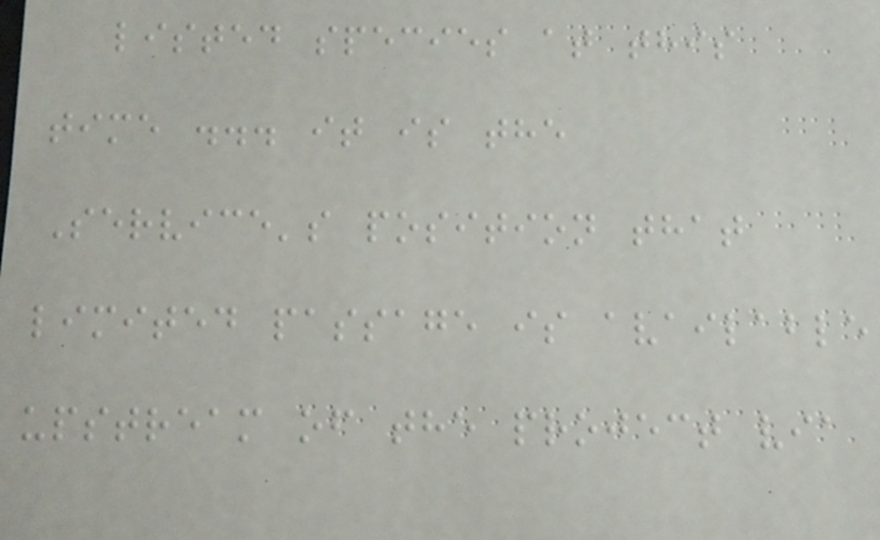listed species at this
time ... it is the
Service's position that
limited passage is available
upstream of the project via
